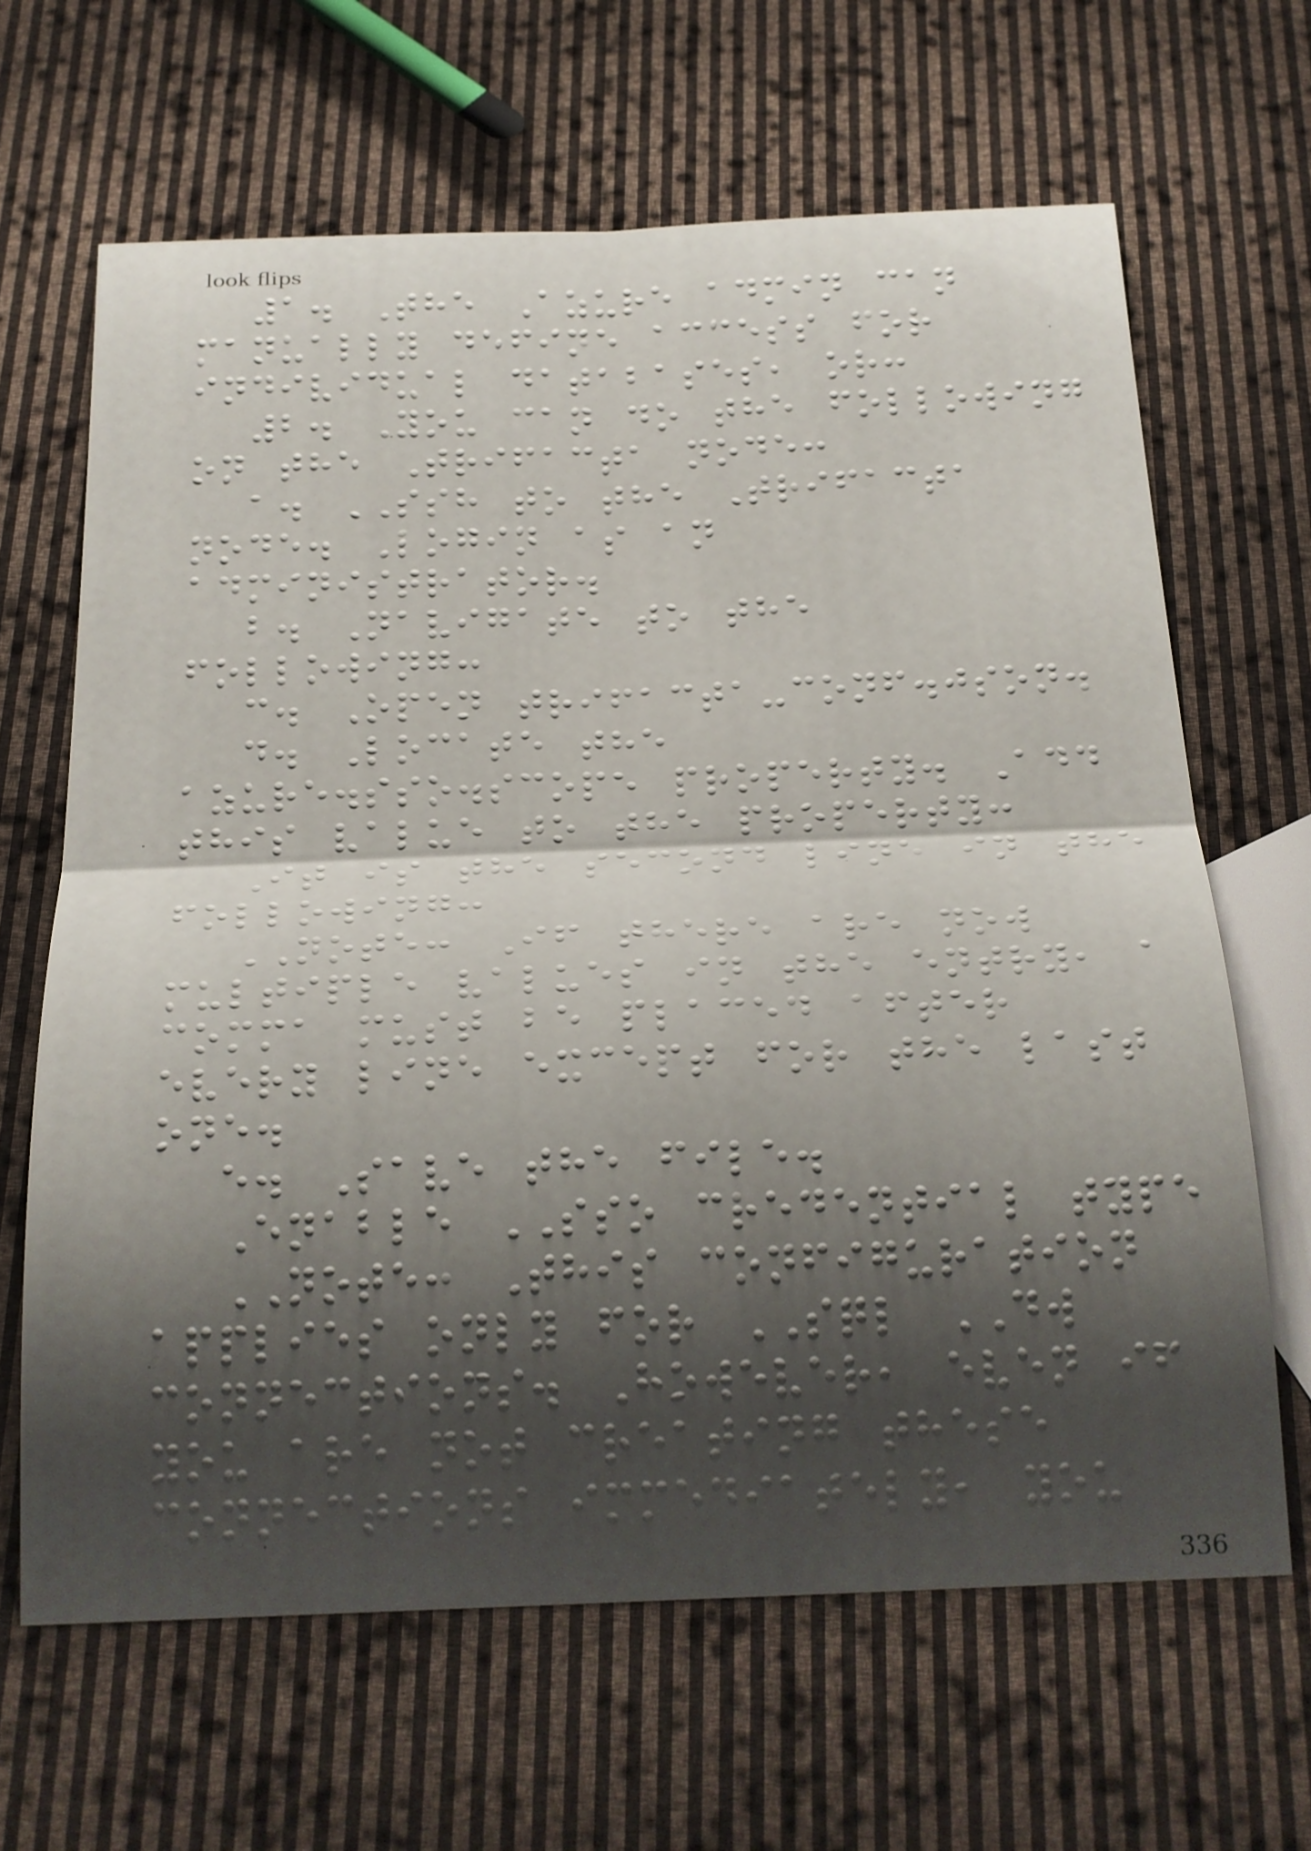1. The Azure admin can
manually define access for
individual databases, or:
2. You can do the following
on the Trifacta node:
a. SSH to the Trifacta
node. Login as an
administrator.
b. Navigate to the
following:
c. Open trifacta-conf.json.
d. Locate the
azure.sso.scope property. Add
this value to the property:
It is the second line in the
following:
NOTE: If there are now
multiple values in the entry, a
comma must be placed after
every line except for the last
one.
e. Save the file.
Enable SSO credential type
NOTE: This configuration
applies only for SQL DW
connections. However, even if
you are not creating these
connections immediately, you
